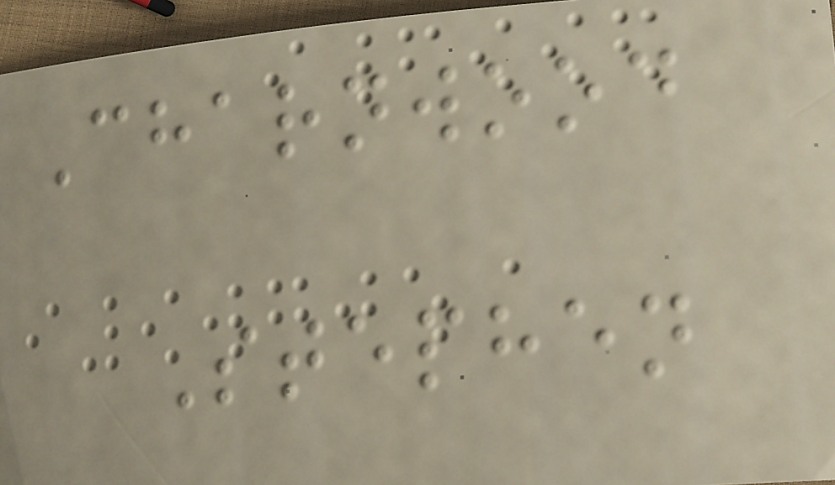Charnwood
Stephen
